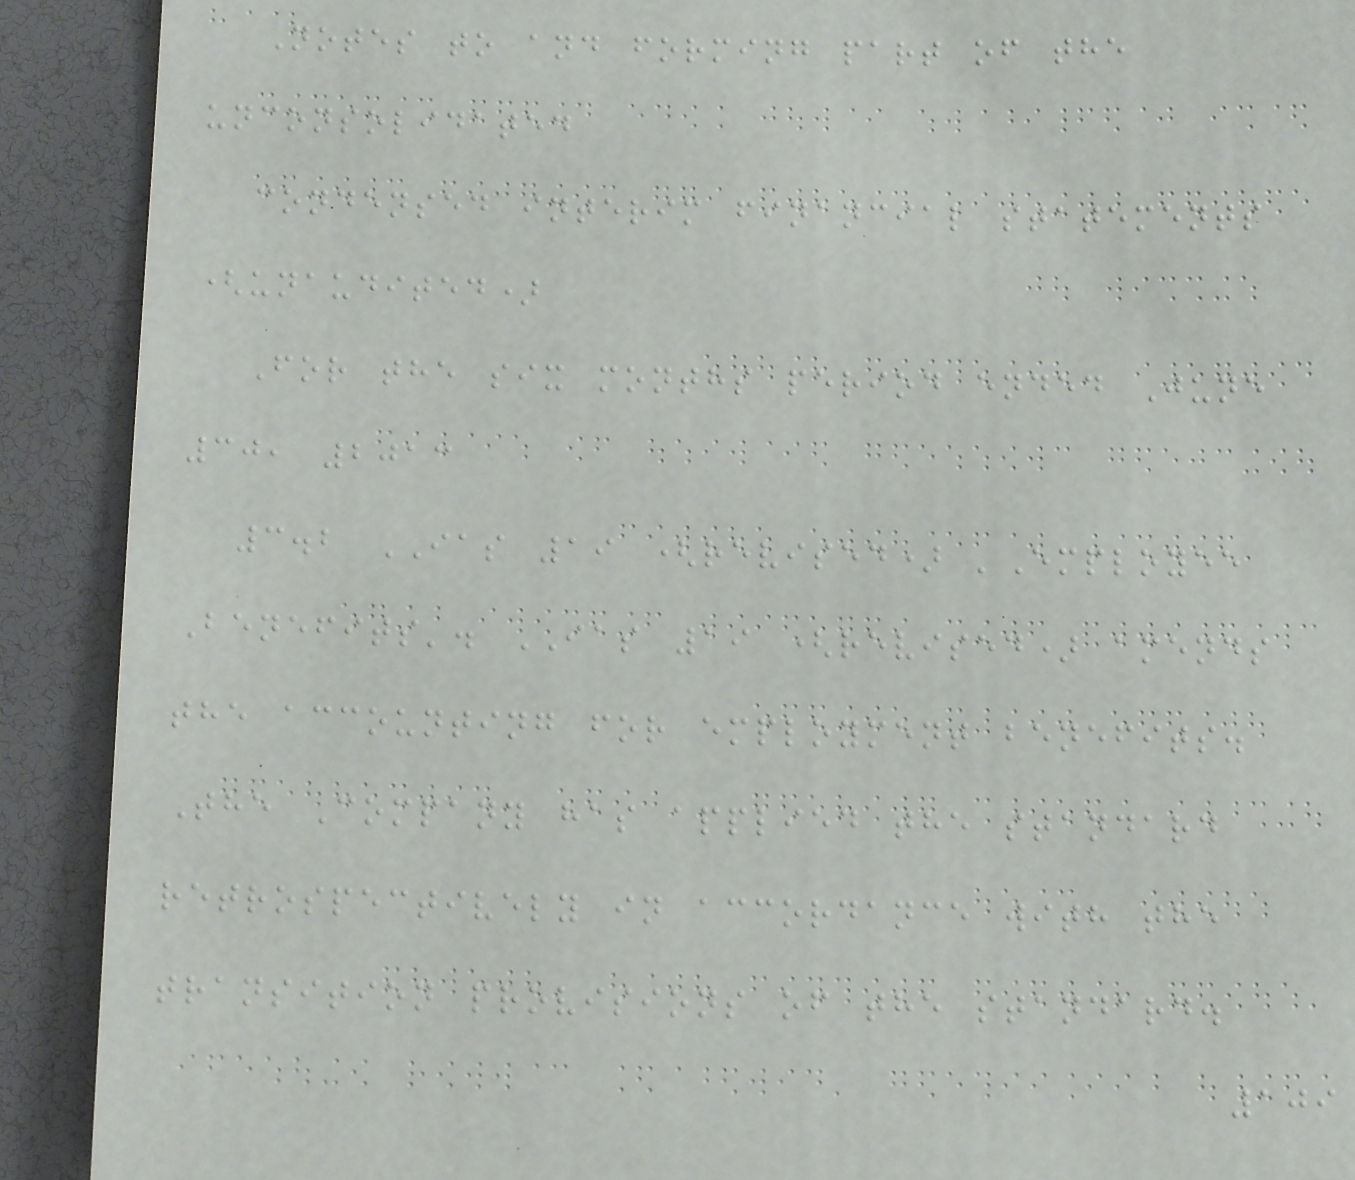Notes to and forming part of the
unconsolidated
condensed interim financial statements
(unaudited)
For the six months period ended June
30, 2013
3.2 IAS 19 (revised) 'Employee
Benefits'. IAS 19 (revised) amends
the accounting for employment benefits.
The Company has applied the standard
retrospectively in accordance with the
transition provisions of the standard.
109
